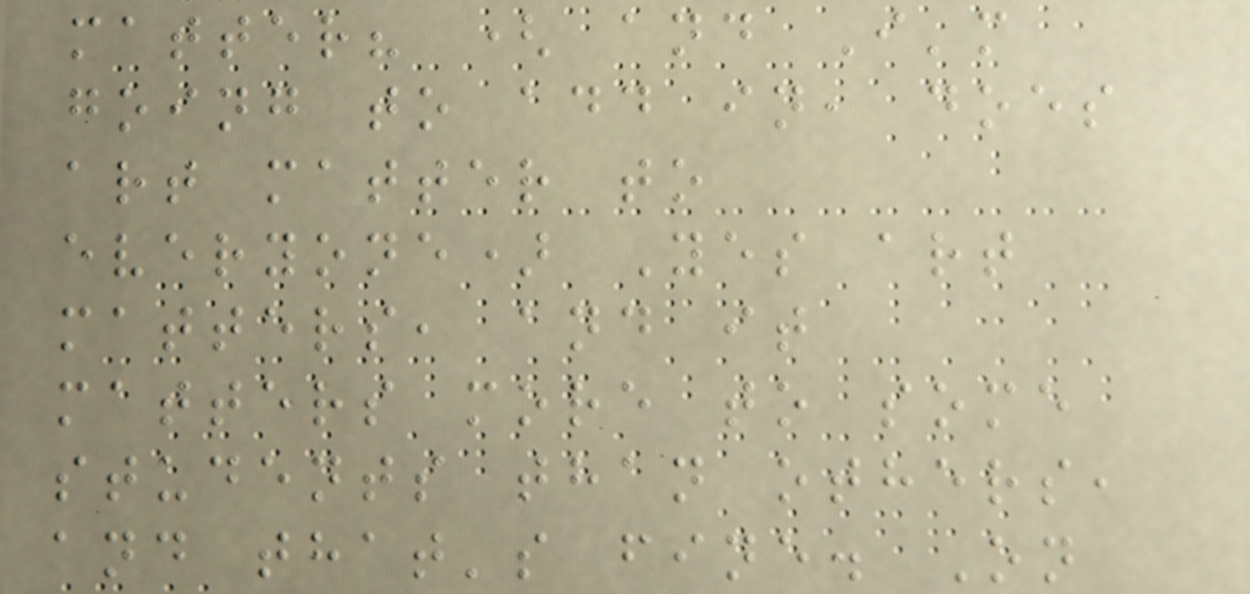matter? ( and I'm
going to add in, does
art matter to
everyone) Yes art
matters, and it
matters more to some
students than others,
and that's fine. On
